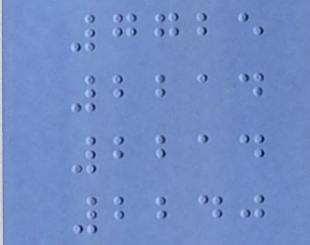7725
2214
2214
2240
